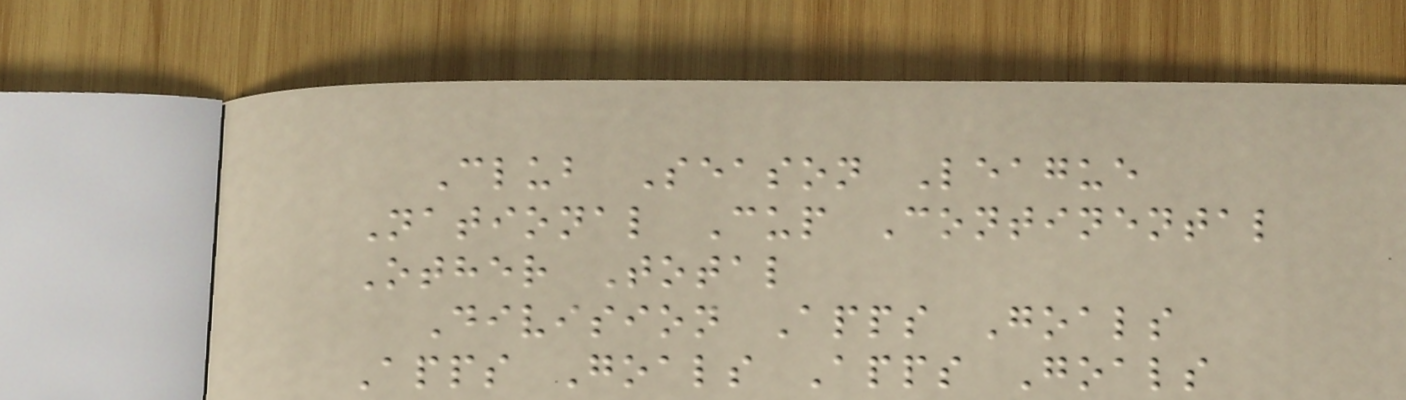Club Season League
National Cup Continental
Other Total
Division Apps Goals
Apps Goals Apps Goals
